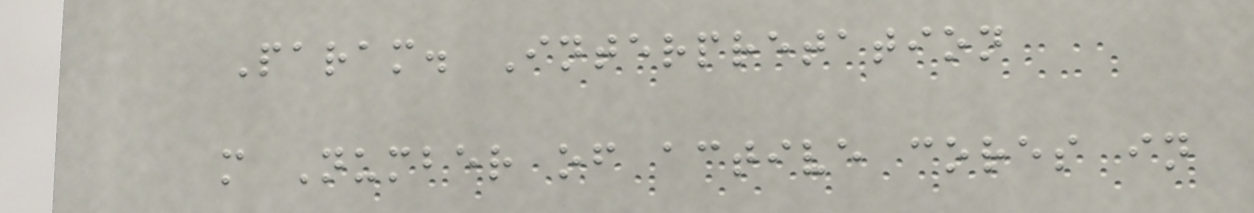Param. Interpretation
m Number of active cores in
